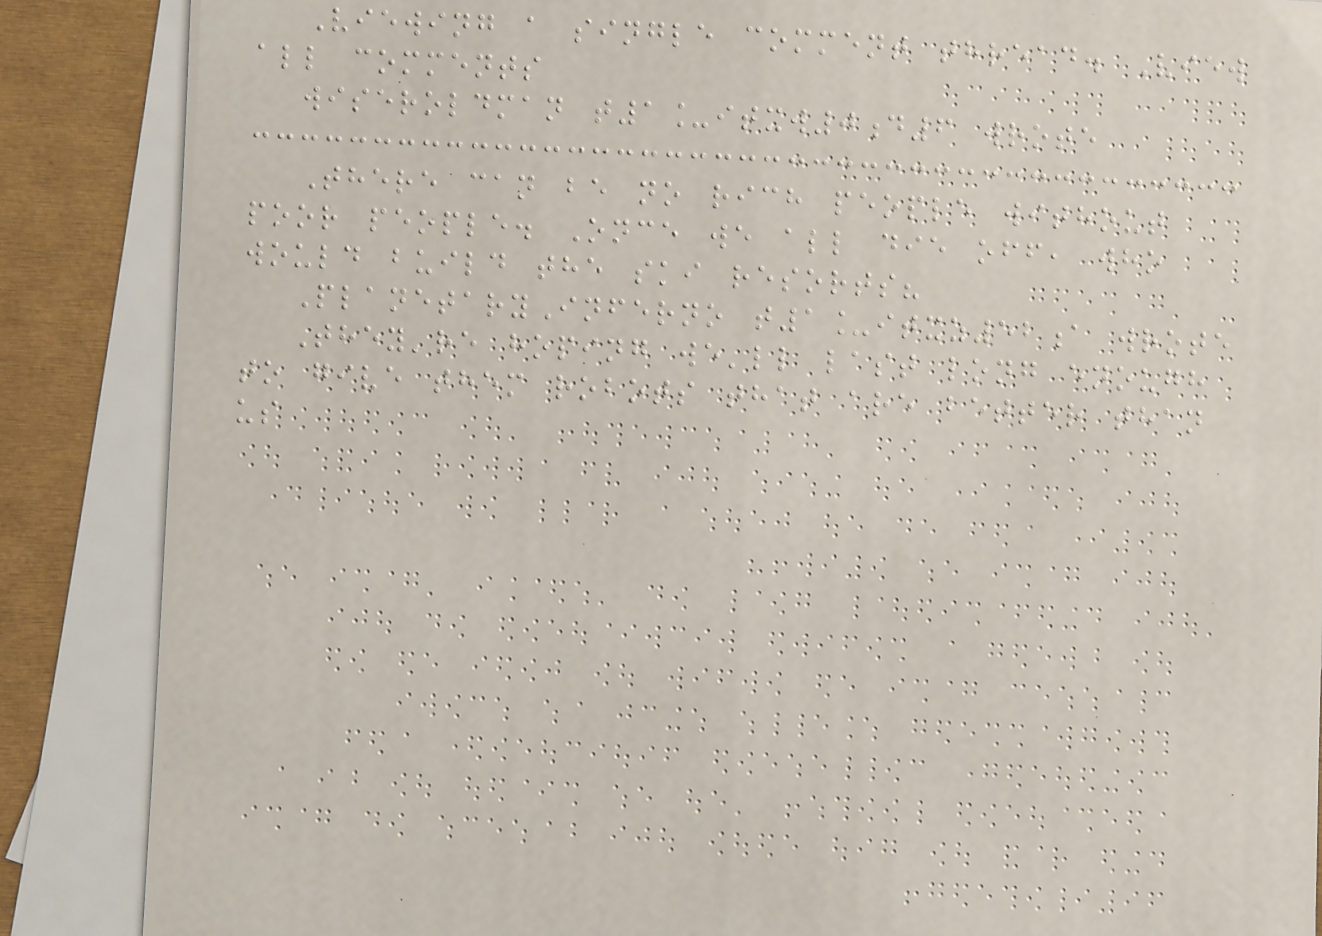Viewing a single comment thread. View
all comments
wiseroldman t1_itxw0d6 wrote
There can be no rich people without
poor people. Once we all die off, who
would build the ski resorts?
PlanetaryInferno t1_itxz52a wrote
They're hoping we'll last long enough
to give them robots that are better than
us
